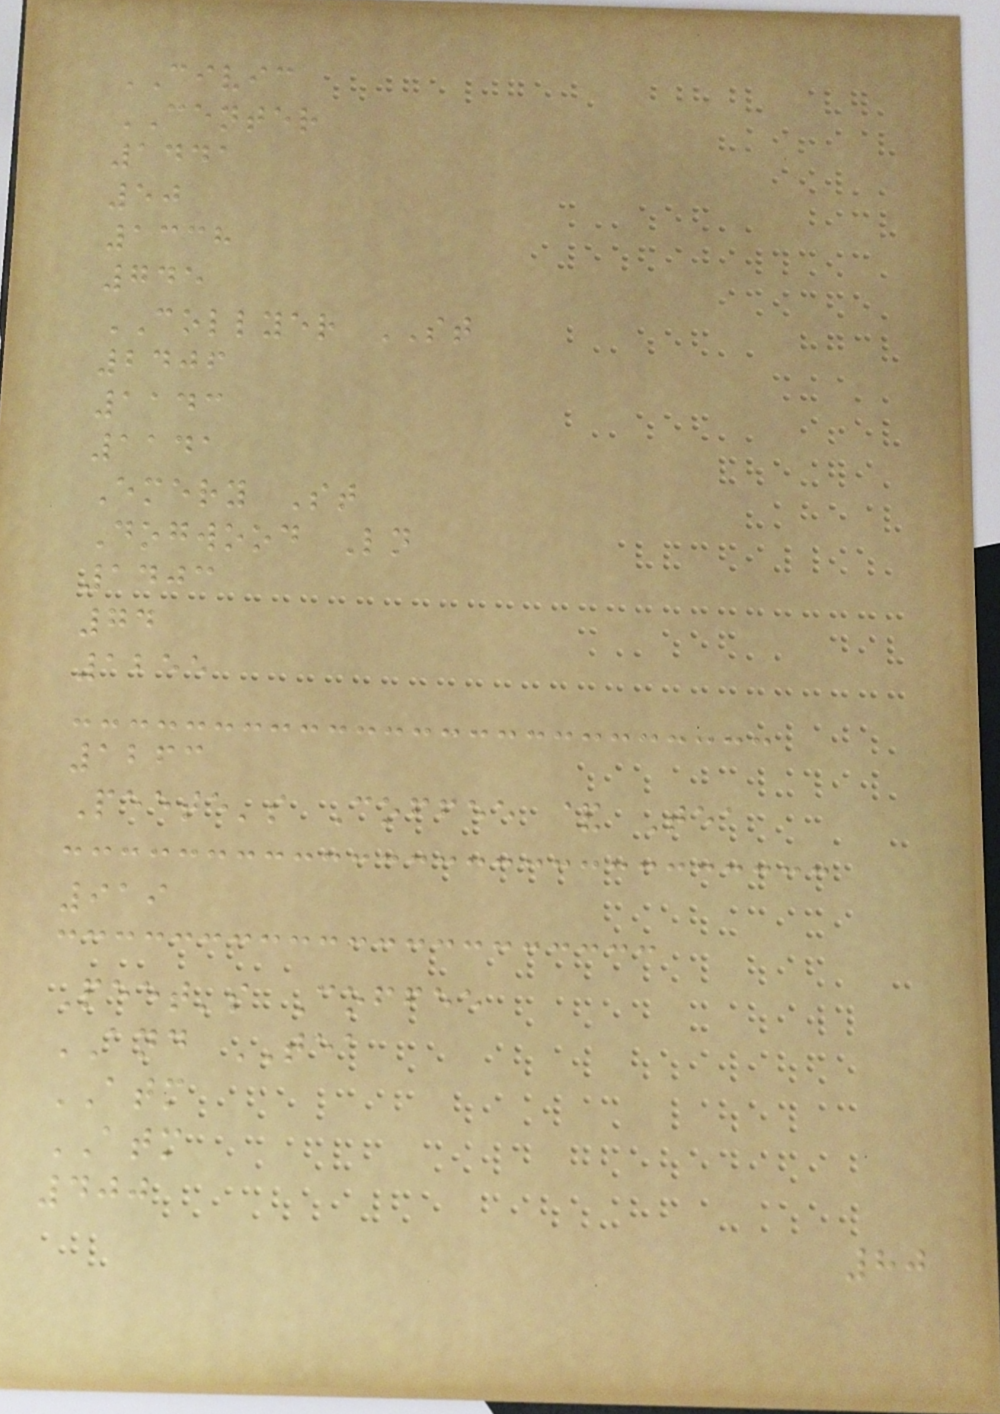CIVIC
CENTER
1441
50
1338
745
COLLYER ST
2406
1143
1141
Emery St
Dogwood Ln
1403
74
1255
1263
Peete's Coffee & Tea
919
Peet's Coffee
AND TEA
ATM
ATM
400
80
